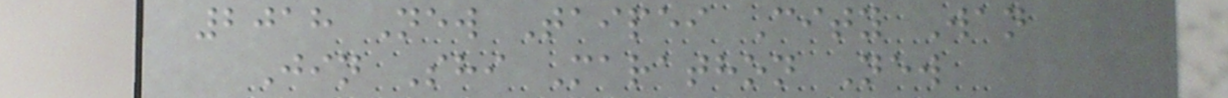2018 New Taipei City Wan
Jin Shi Marathon New
